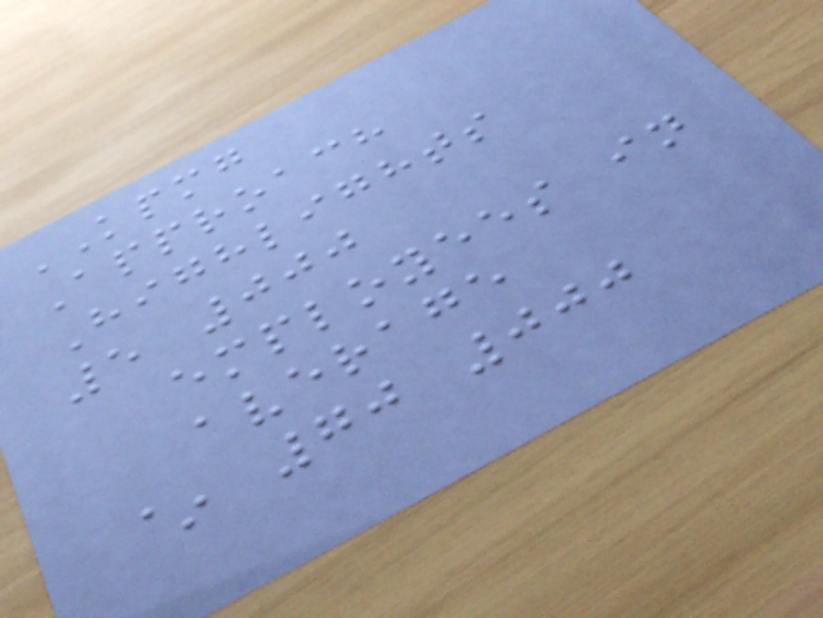KPMG
Approach
Highlights
5 000
employees in
average
~ 70 000
